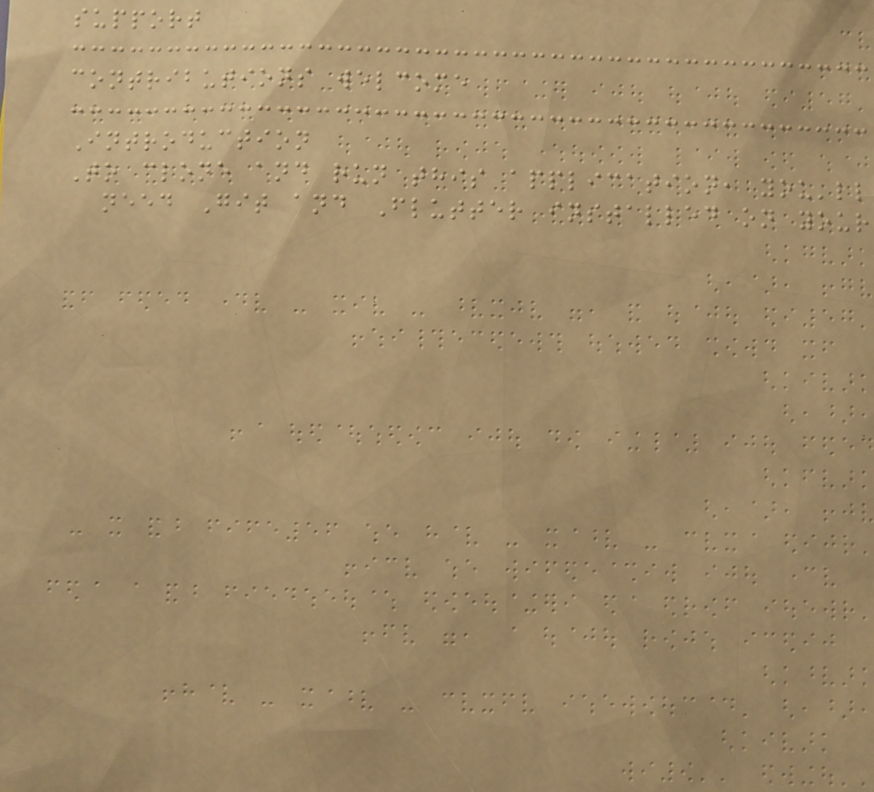support
contributions welcome
Introduction
To clone and run this application, you'll
need Git and Flutter installed on your
